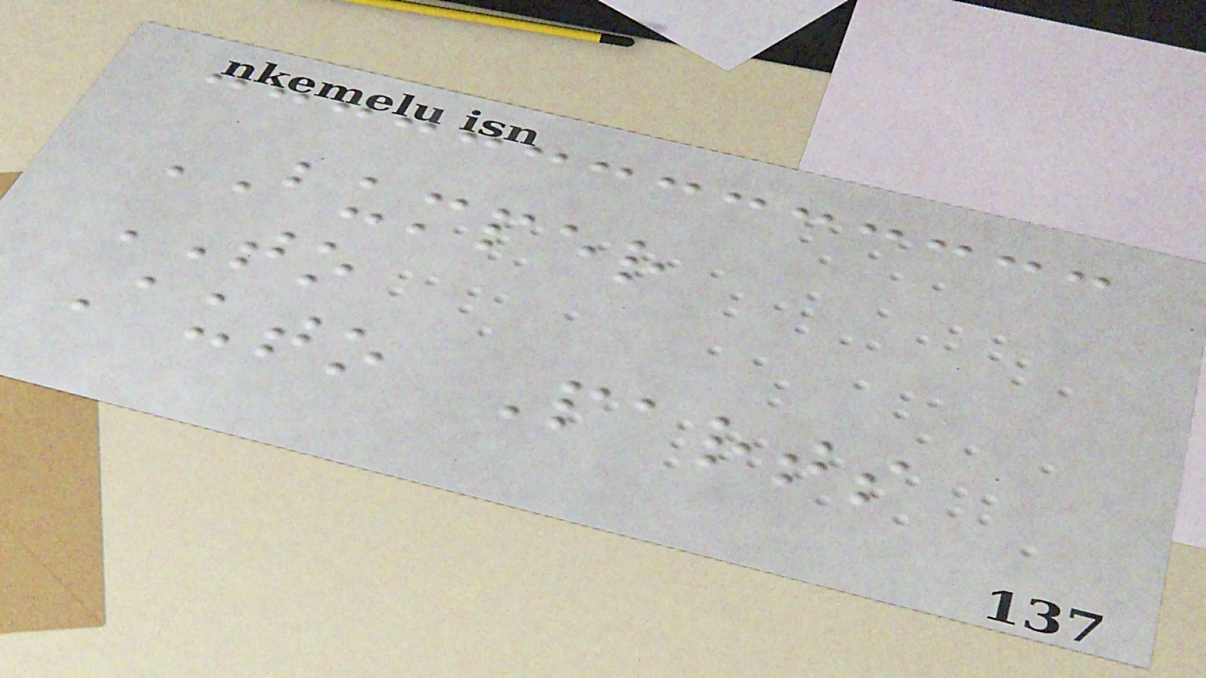BUMPER
TO
Auto Parts
